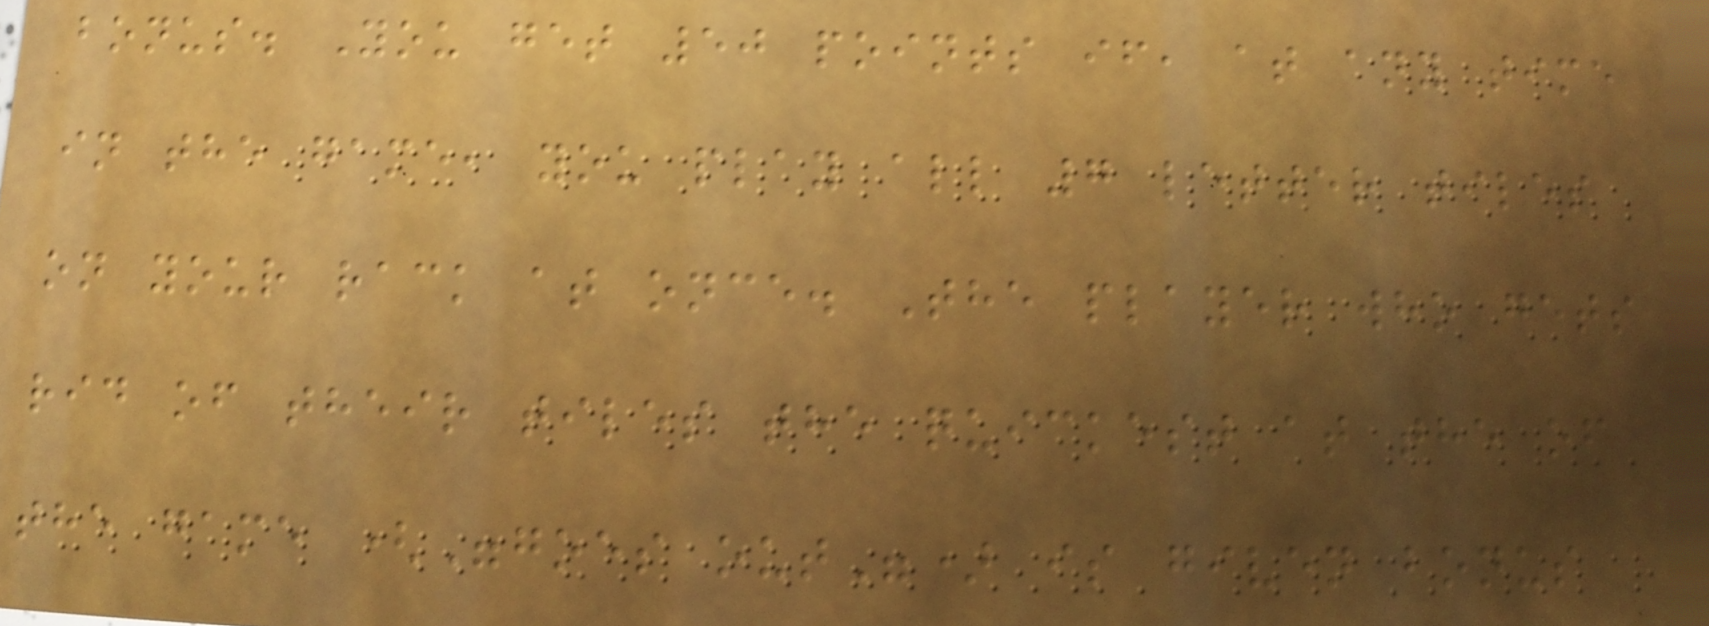bonus. You get 50 points if, at any time
in the game, you play all 7 letter tiles
on your rack at once. The player who gets
rid of their tiles the quickest at the of
the game ("goes out") is given bonus
